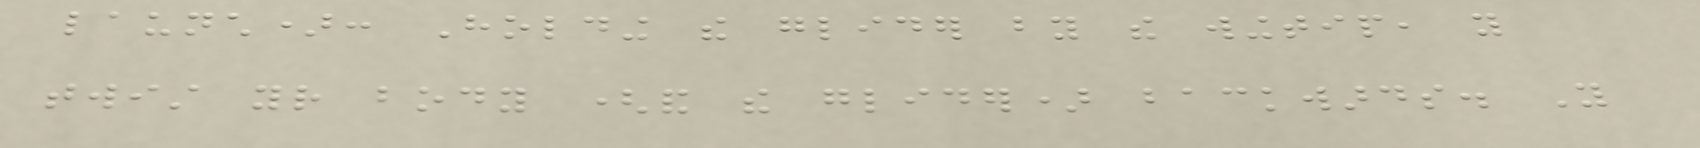launch): Holding the glider by the wingtip, you
twist your body (and the glider) backwards. You
